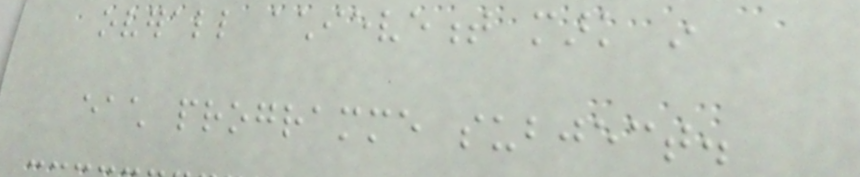overall achievement mark in
each programme subject.
